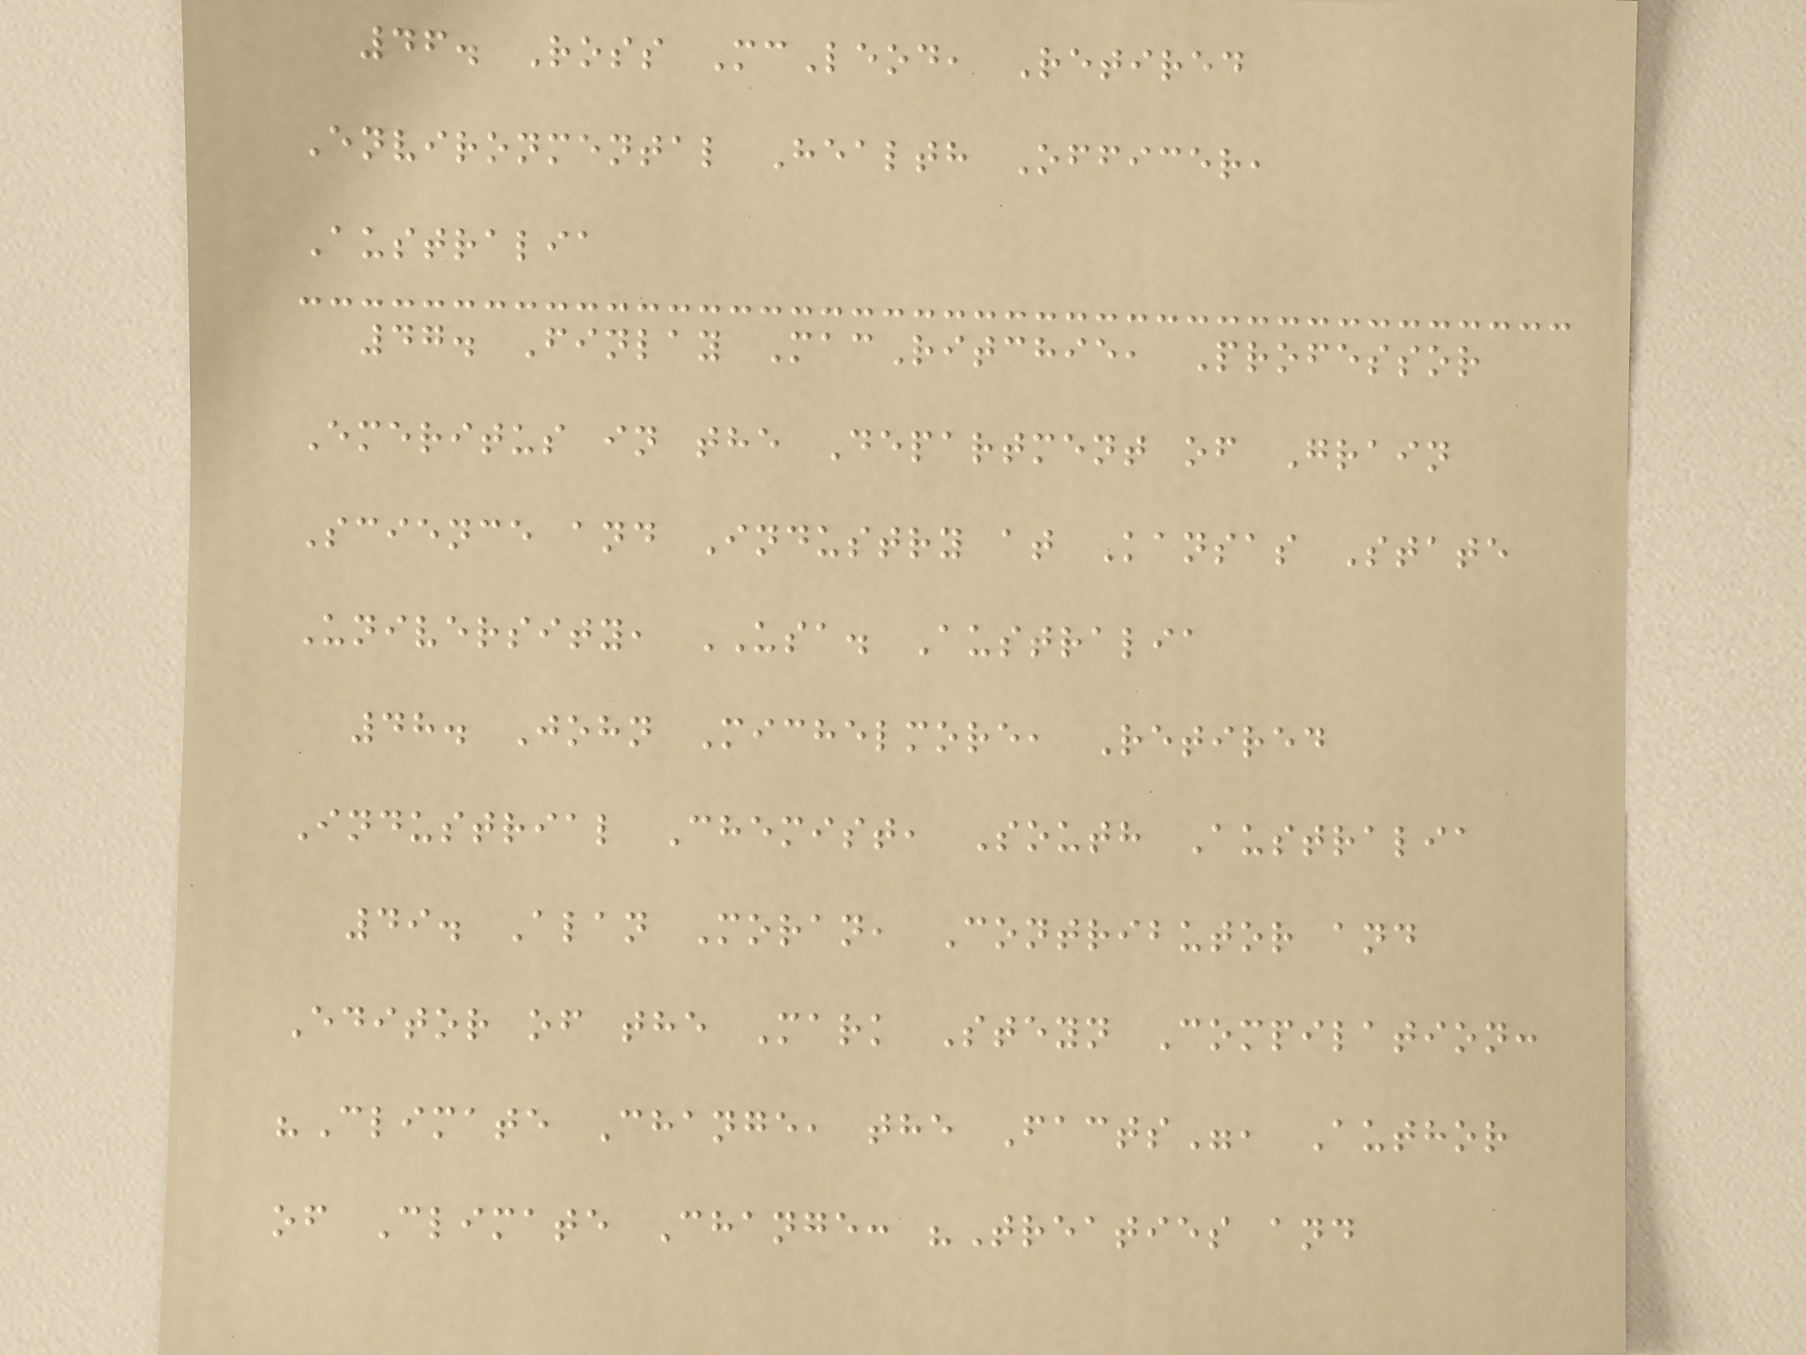46. Ross McLeod, Retired
Environmental Health Officer,
Australia
47. Finlay MacRitchie, Professor
Emeritus in the Department of Grain
Science and Industry at Kansas State
University, USA. Australia
48. John Michelmore, Retired
Industrial Chemist, South Australia
49. Alan Moran, Contributor and
Editor of the Mark Steyn Compilation:
"Climate Change, the Facts", Author
of Climate Change: "Treaties and
